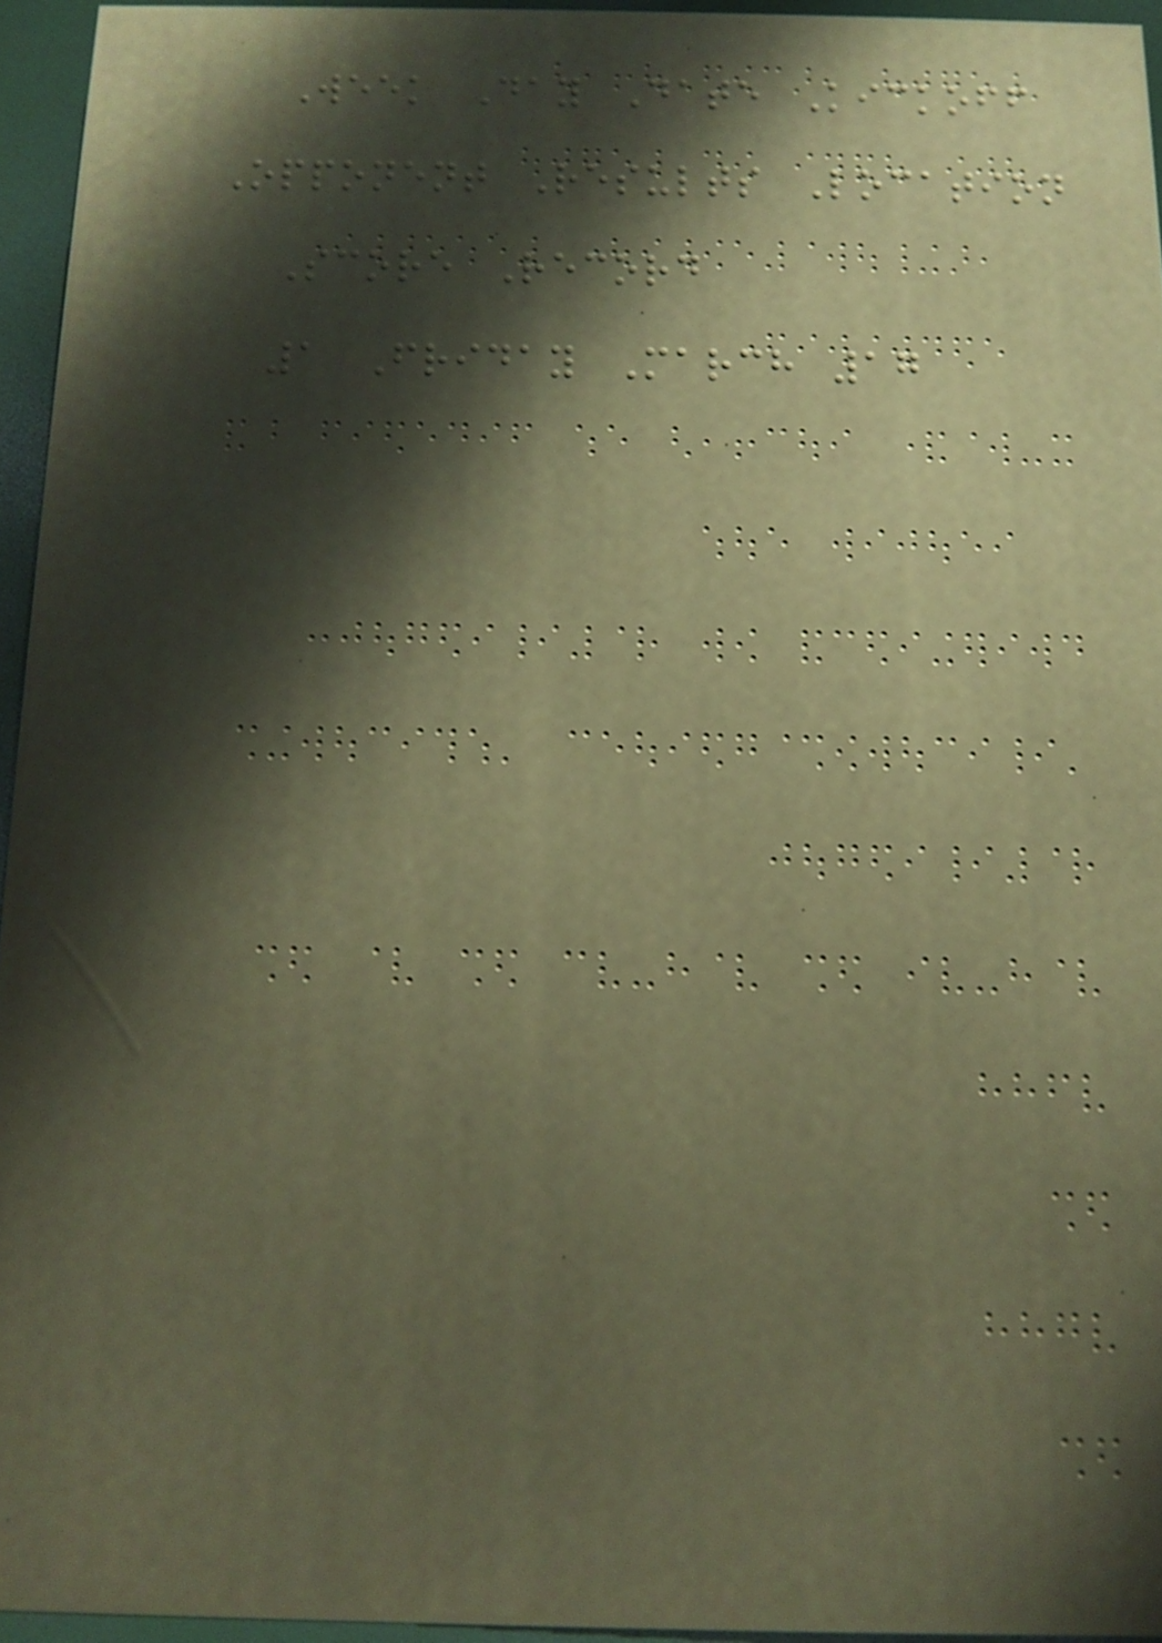Week Day Date Kickoff
Opponent Results Location
Score Record
1 Friday March 17
